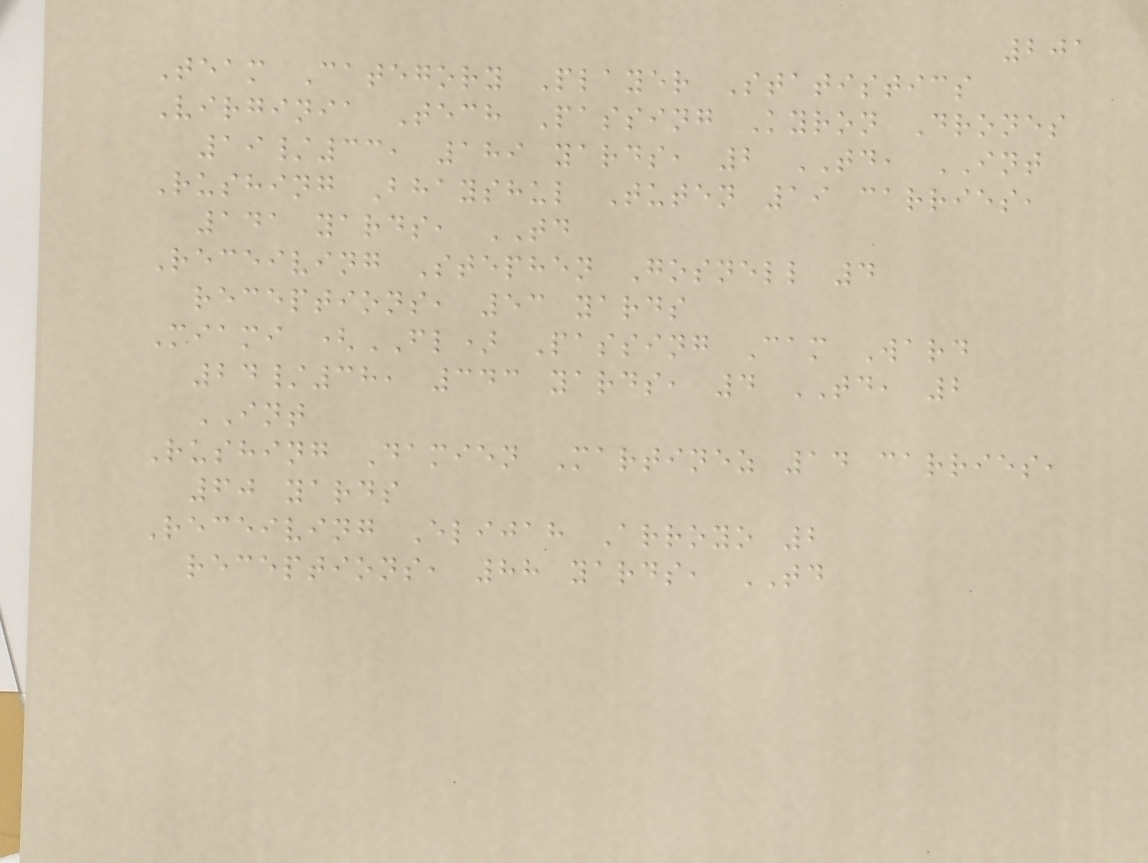201
Team Category Player Statistics
Virginia Tech Passing Kyron Drones
19/33, 189 yards, 2 TD, INT
Rushing Bhayshul Tuten 19 carries,
141 yards, TD
Receiving Stephen Gosnell 4
receptions, 53 yards
Miami (FL) Passing Cam Ward
24/38, 343 yards, 4 TD, 2
INT
Rushing Damien Martinez 14 carries,
60 yards
Receiving Elijah Arroyo 2
receptions, 88 yards, TD
